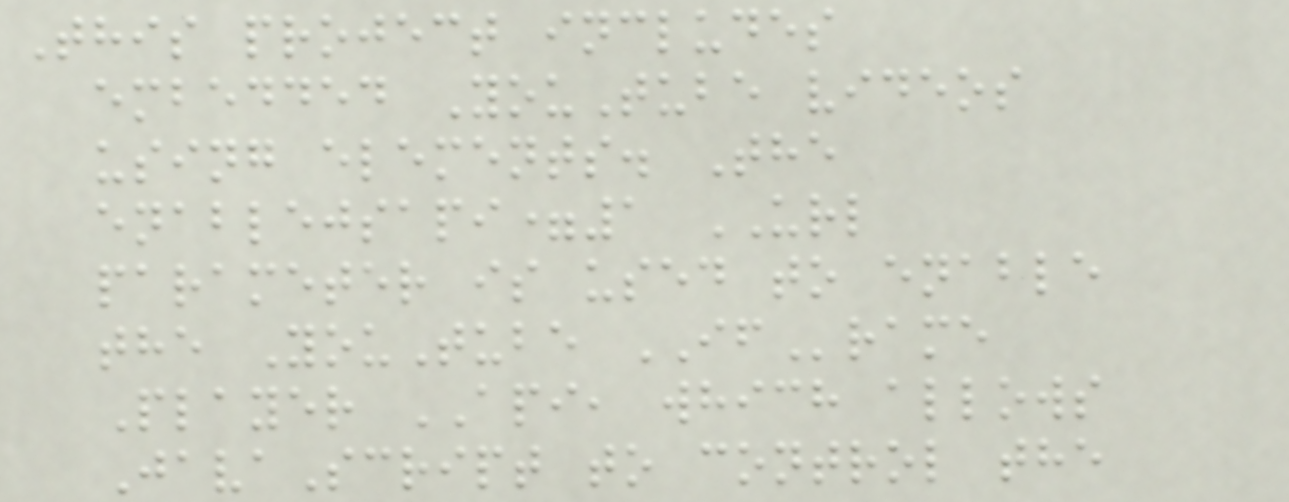This project includes
embedded YouTube videos
using elements. The
enablejsapi=1 URL
parameter is used to enable
the YouTube IFrame
Player API, which allows
JavaScript to control the
